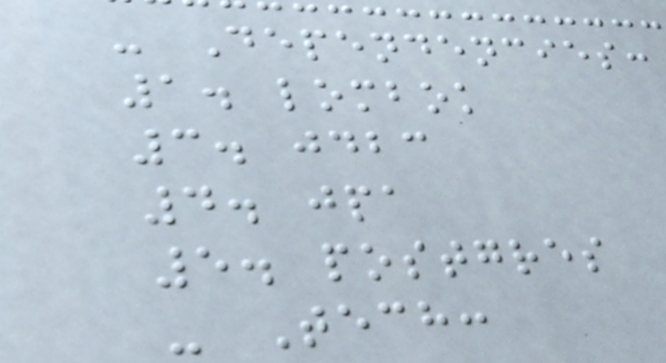- Dependencies:
1. lombok
3. jdbc
4. jpa
5. postgres
- Tech:
